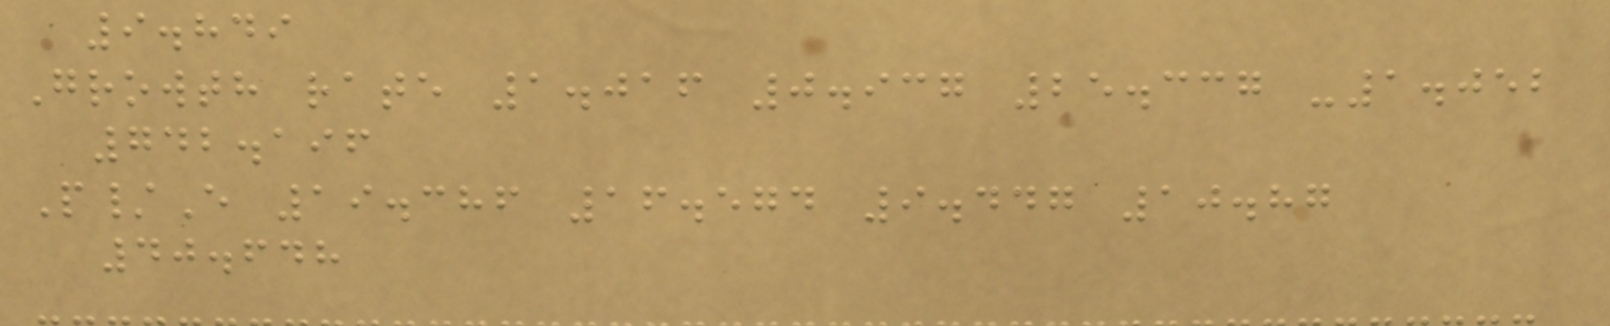9.849
Growth rate 1.016 0.937 25.337 -1.052
742.196
P/E 19.386 16.574 9.447 10.87
40.648
